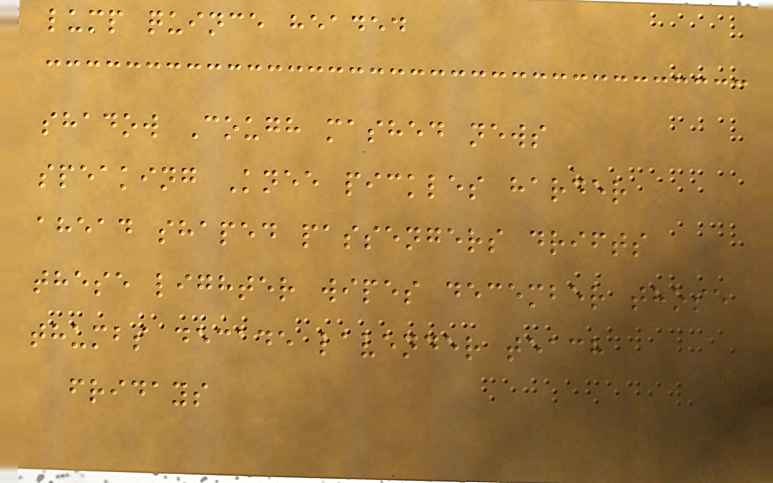lump quince headed
shadow Cough mashed news
speaking Knee pickles harder
ahead shaped passengers drifts
these lighter wipes december those
thumbs decade lavender teach
fridays
